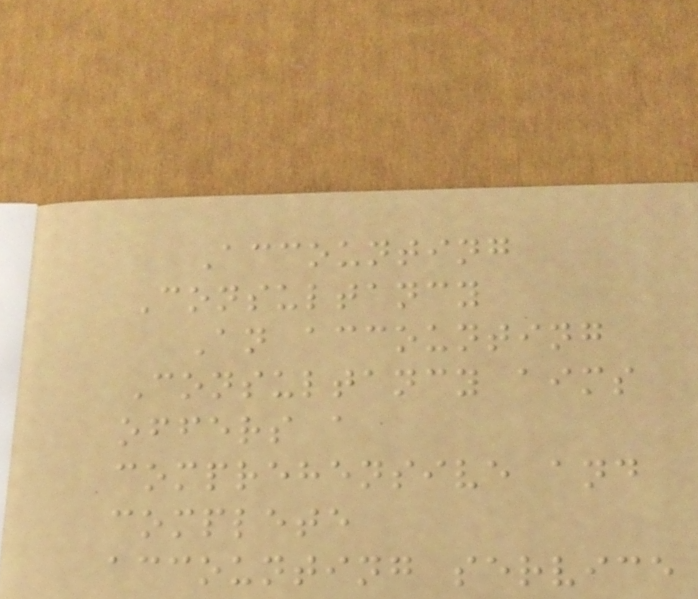Accounting
Consultancy
An accounting
Consultancy aims
offers a
comprehensive and
complete
accounting service
